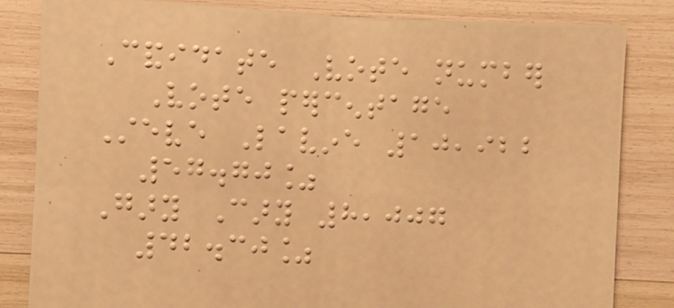Candidate Vote number
Vote percentage
Steve Lavine 10,922
57.70%
Gary Cary 8,007
42.30%
